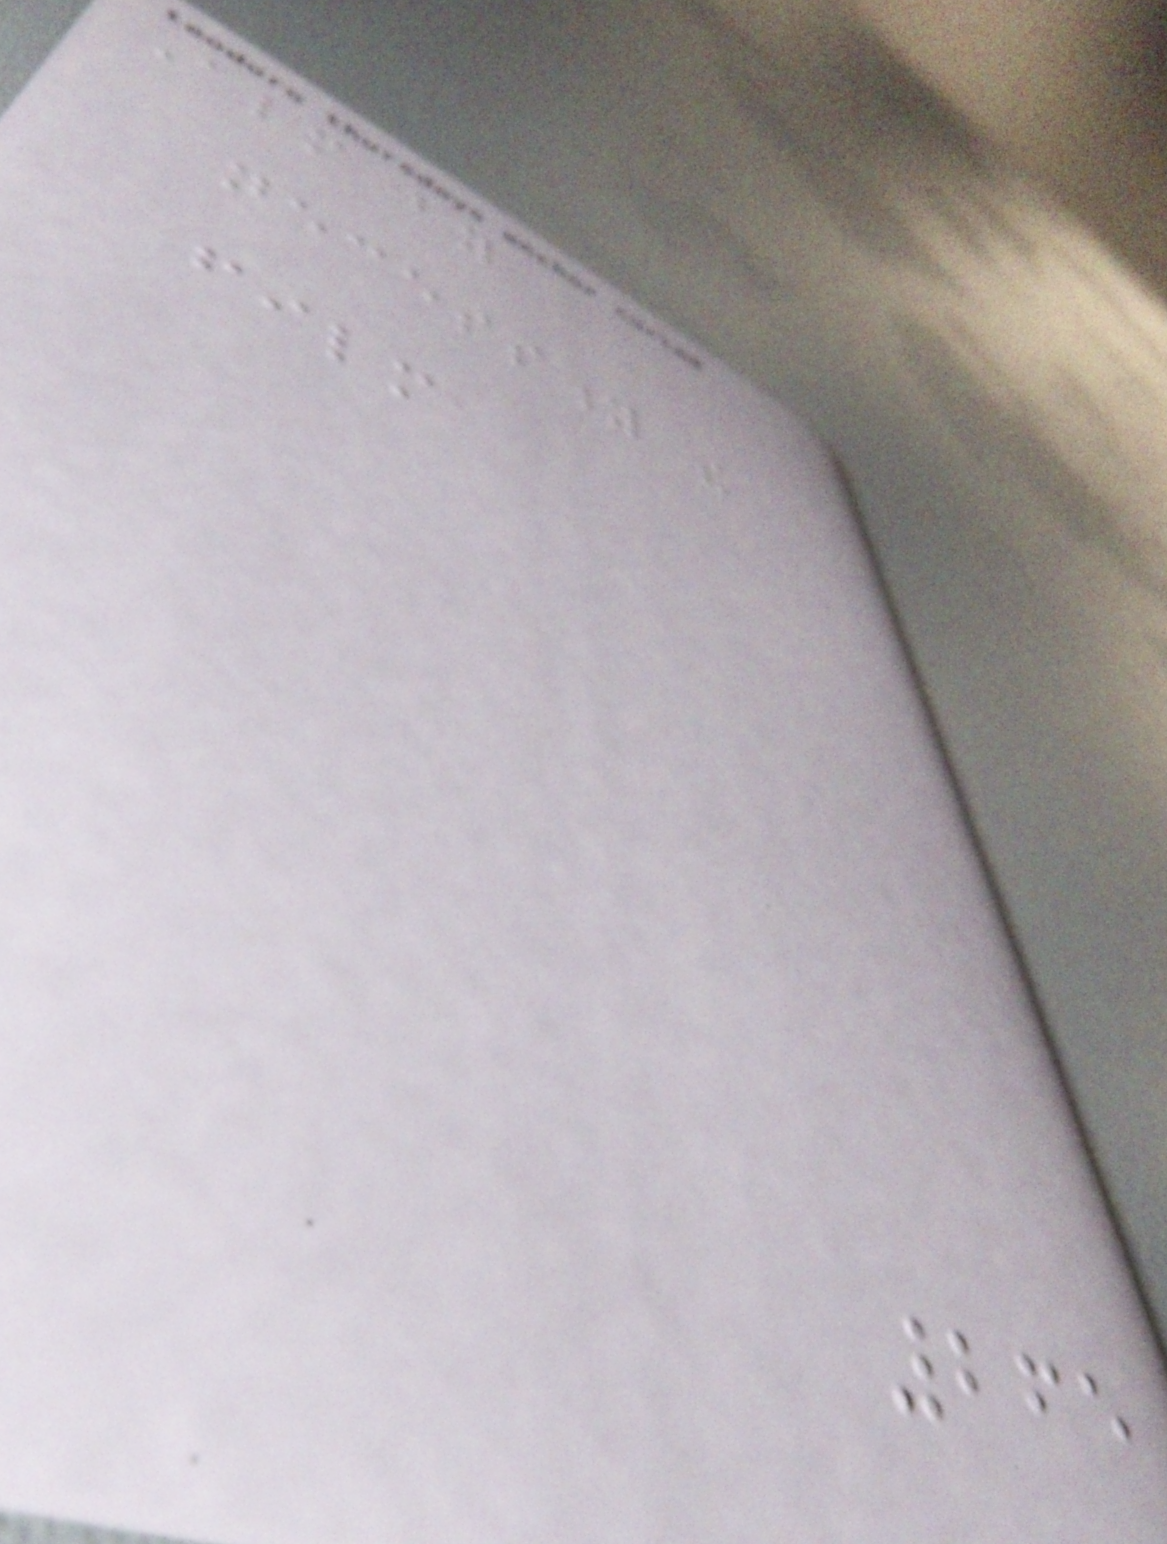Almost by
necessity the
film
265
